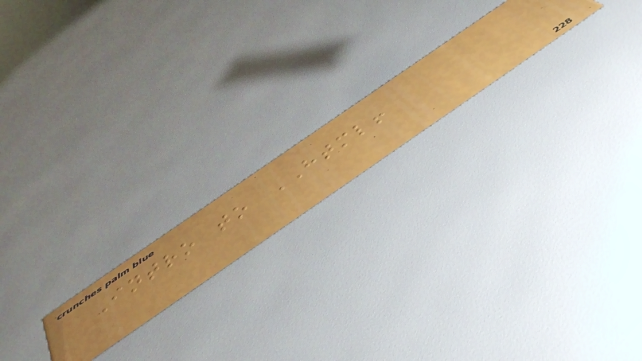Intro to HTML!
